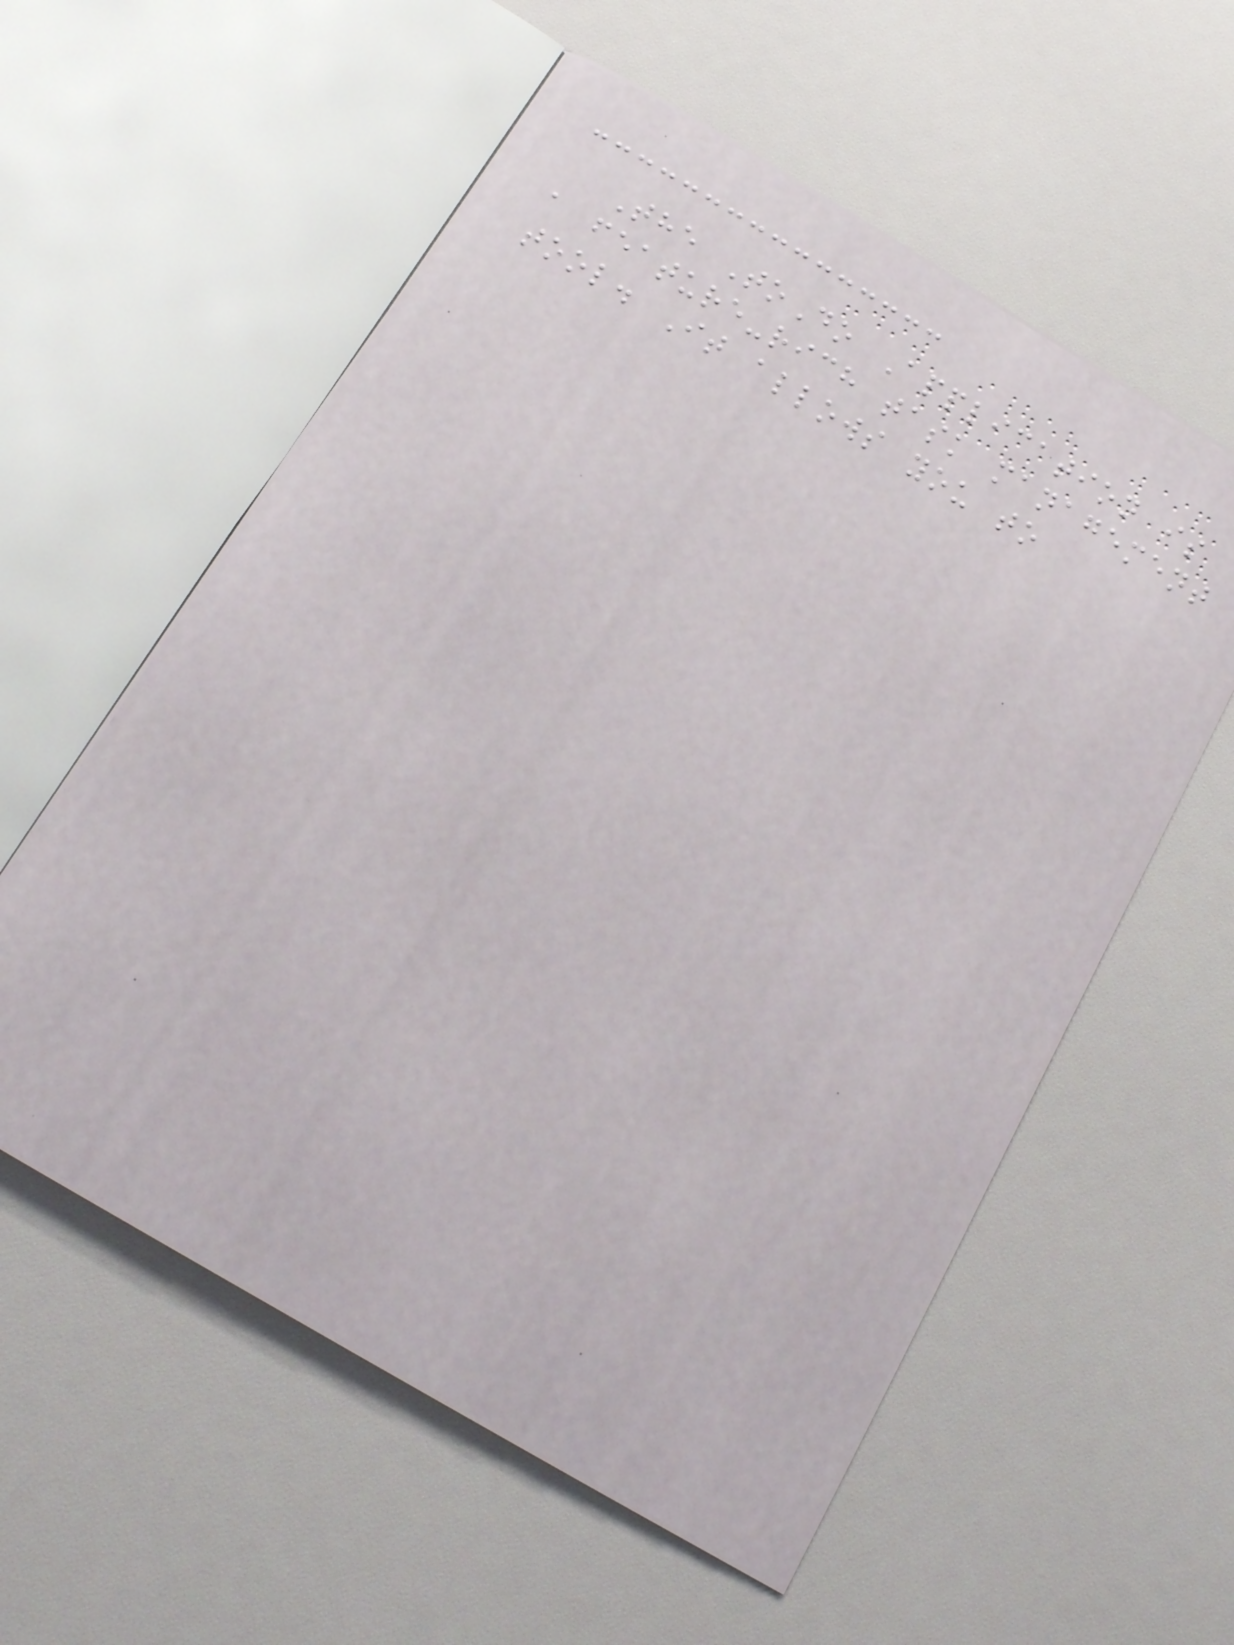The ToDo Application is
a feature-rich task management
tool. It allows you to
